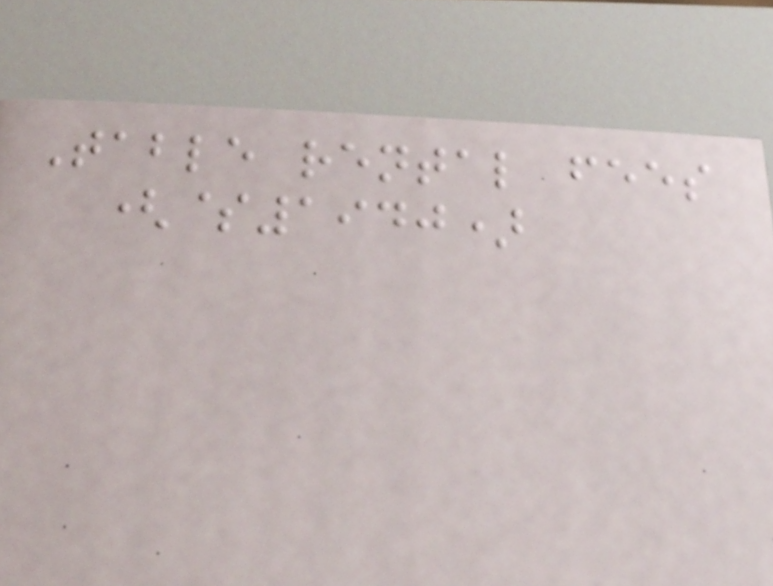Table rental fees
($1940)
